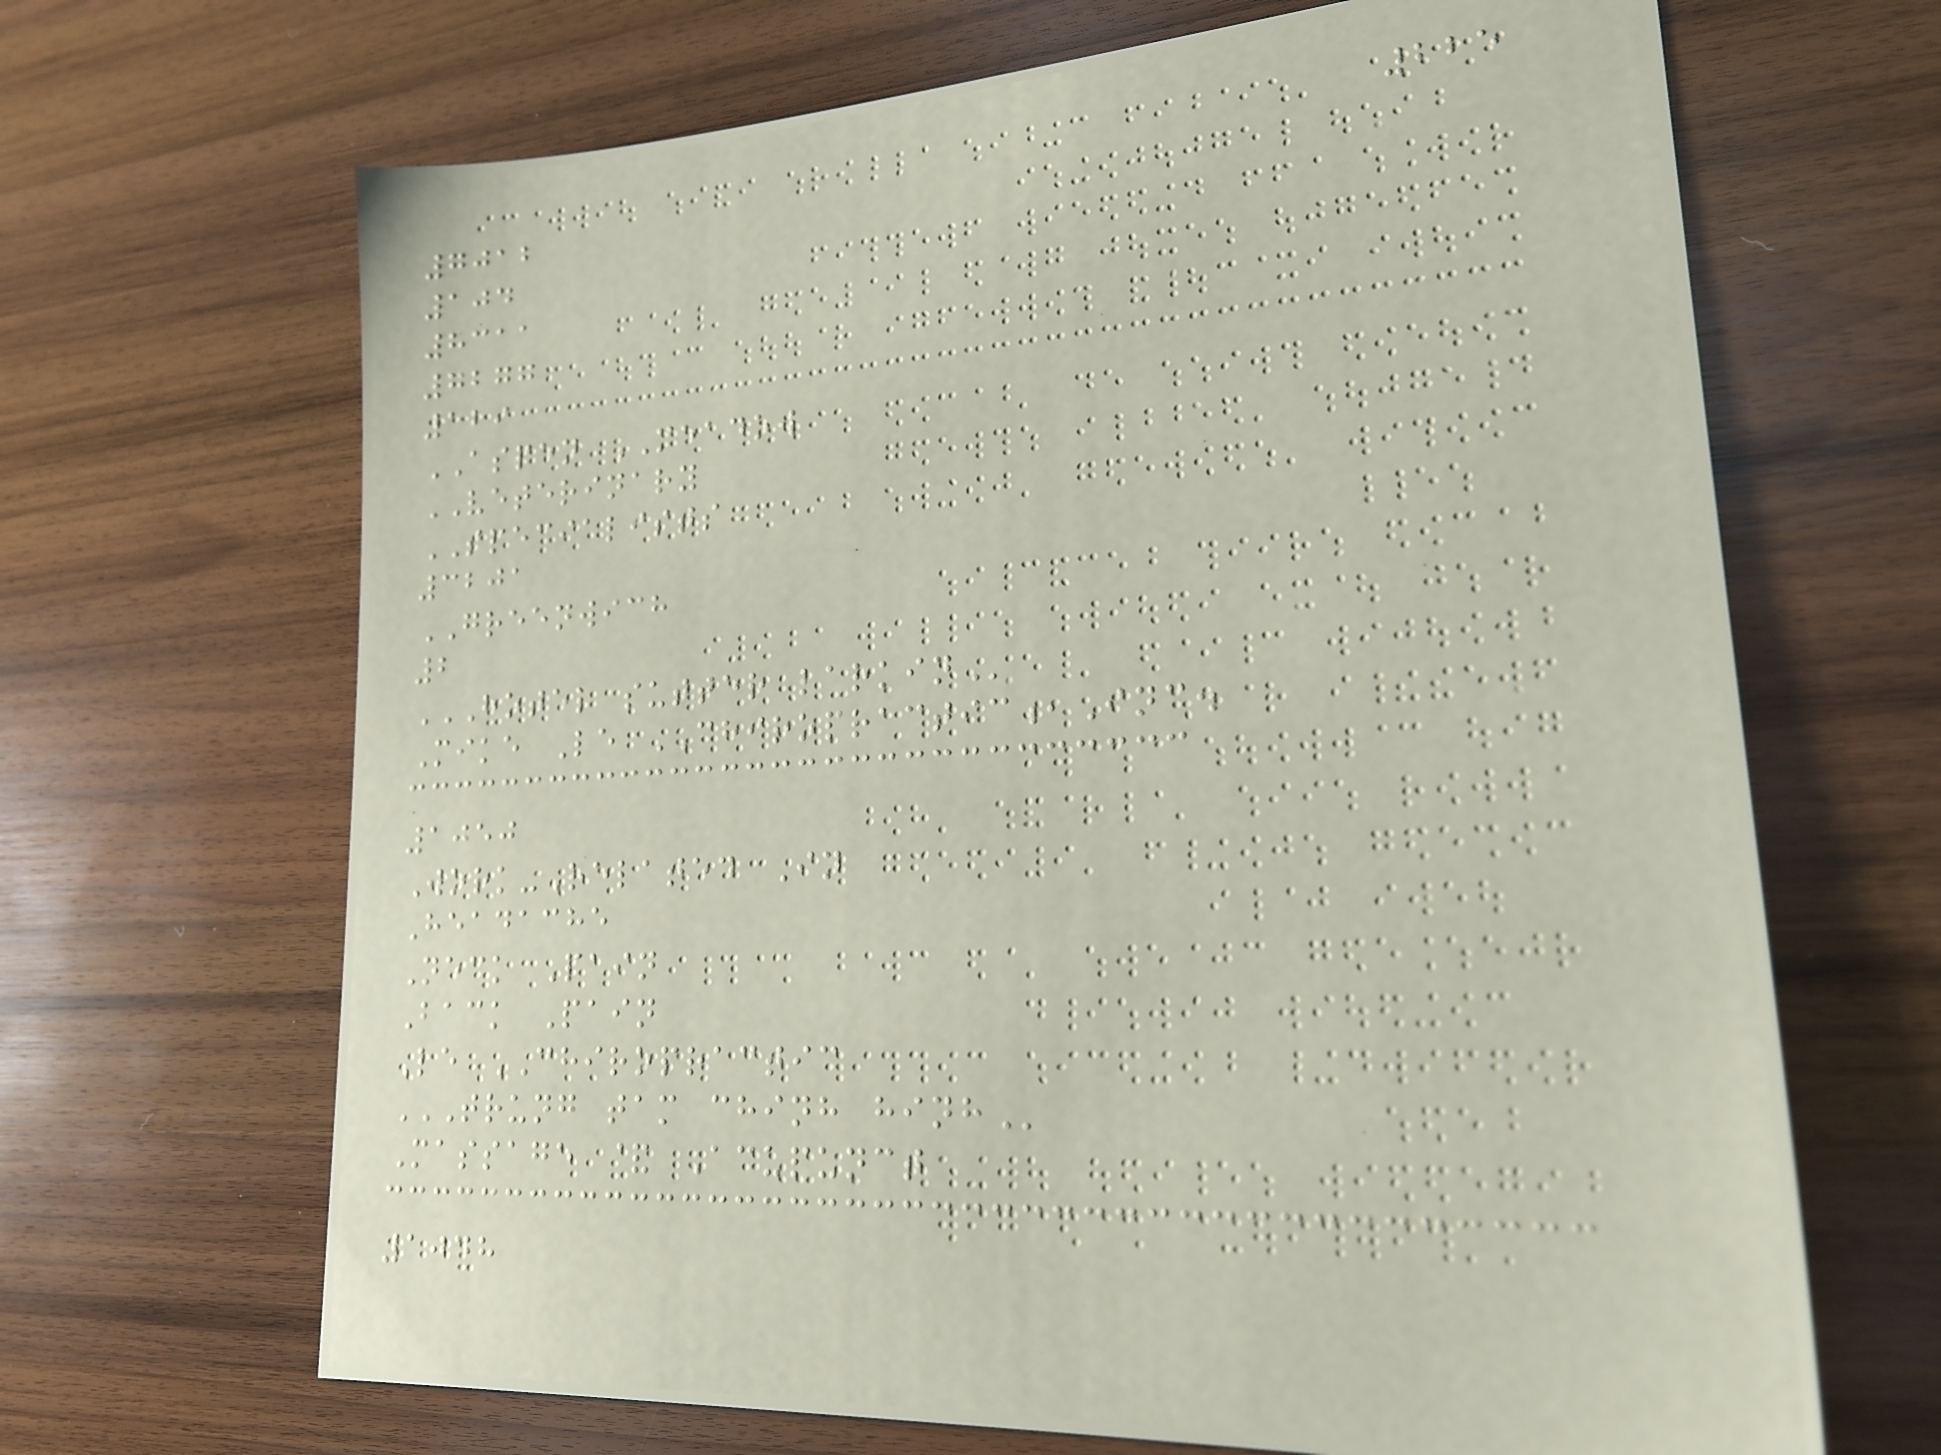225
7012
104
8311
7277
129
ASPEN MEADOW
VETERINARY
SPECIALISTS
3201
GREENWICH
2
HOTEL SUTTER LARKIN
Mike Le CHIROPRACTIC,Inc.
1050
Work-Related In
Headache
Neck Pain
Back Pain
Le CHIROPRACTIC
TRUNG TAM CHINH HINH
Massage & Acupunct
1048
